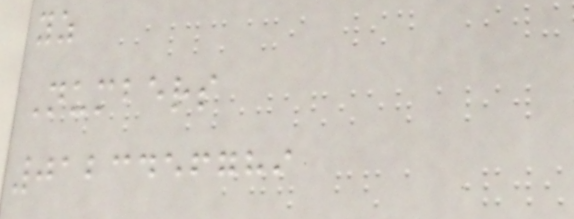yz
Numbers
0123456789
